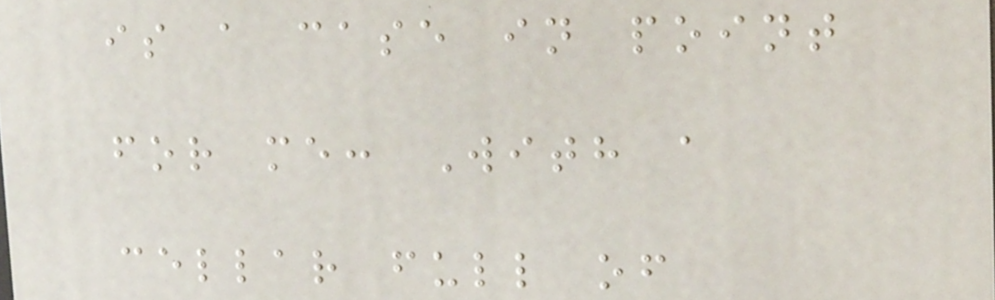is a case in point
for me: With a
cellar full of
